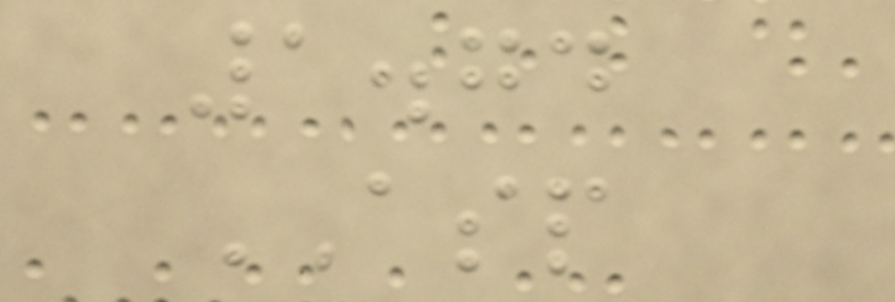1.74
ASP
